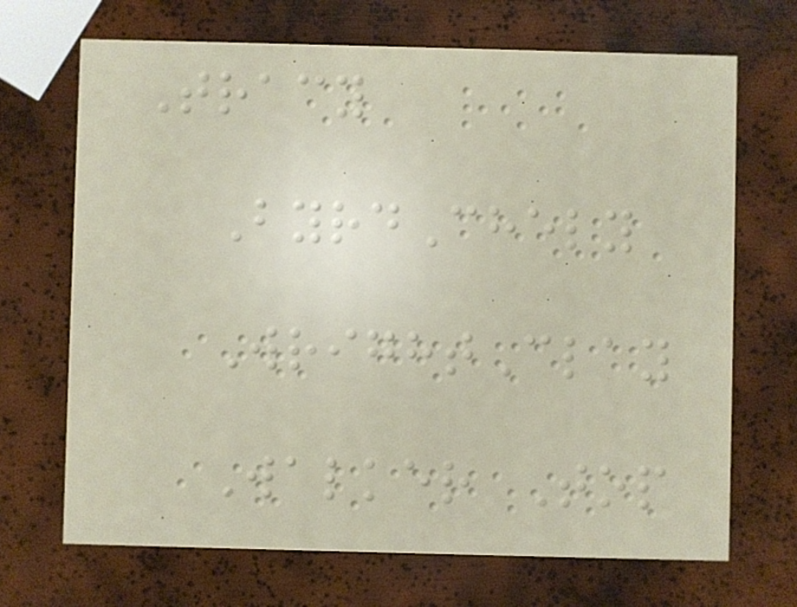Tracy
ByrdChely
WrightClay
Walker Top
